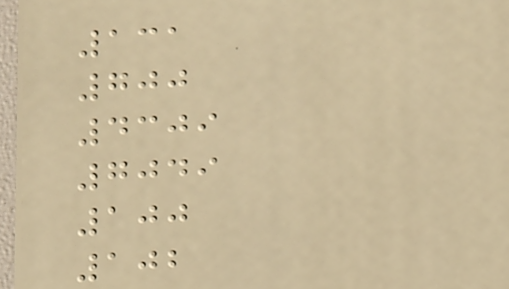131
700
4309
7049
100
102
